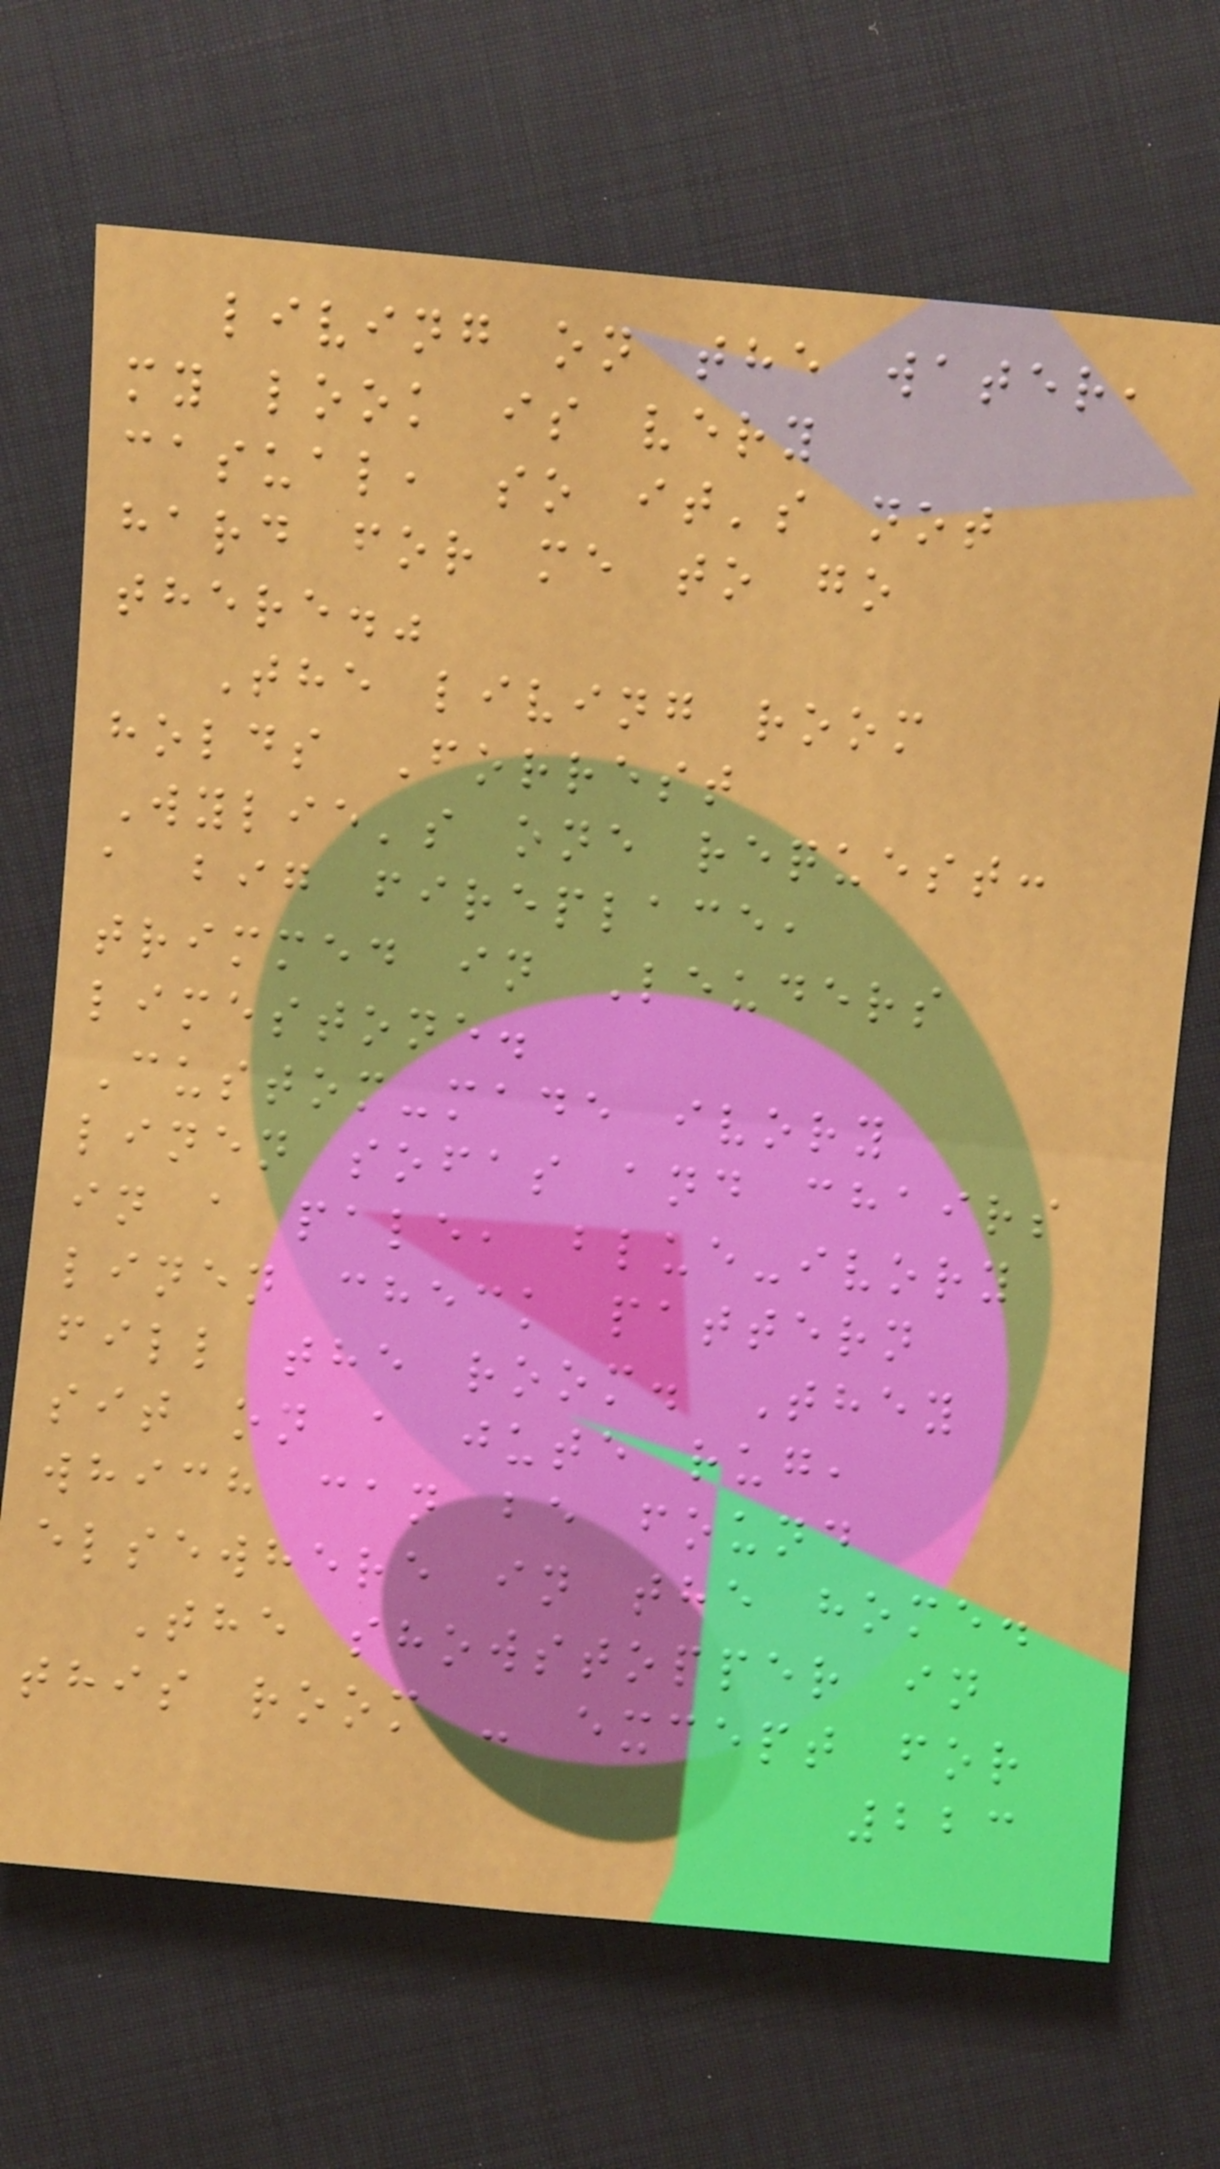living on the water,
my look is very
casual, so it's not
hard for me to go
there."
The living room
holds Forrest
Wylie's one request:
a big fireplace,
trimmed in Leuders
limestone.
Custom-made ivory
linen sofas and chairs
in a pale, blue-ivory
linen check pattern
fill the room. They
sit on a jute rug,
which can be found
elsewhere in the home.
The showstopper in
this room - except for
223
